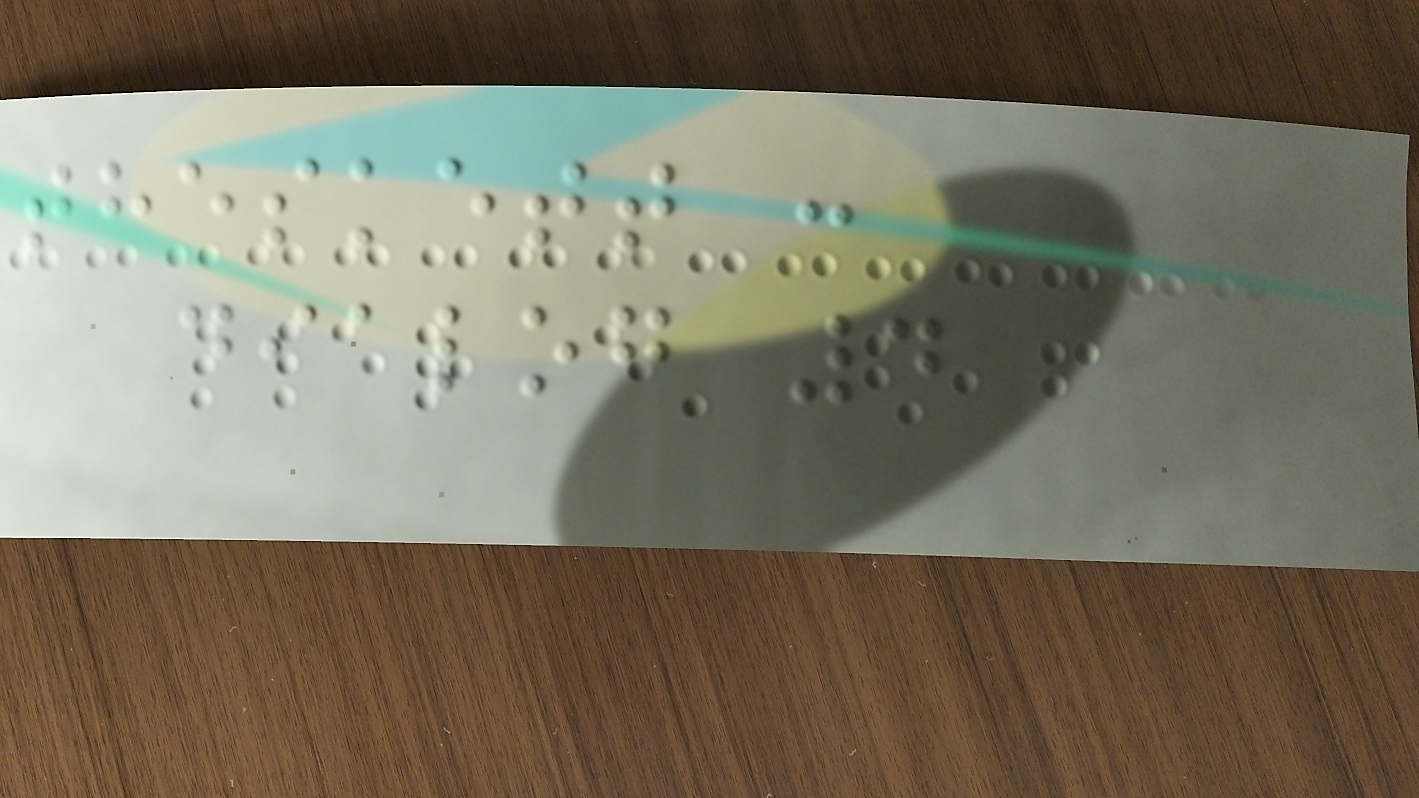theskett :
dialog 4
